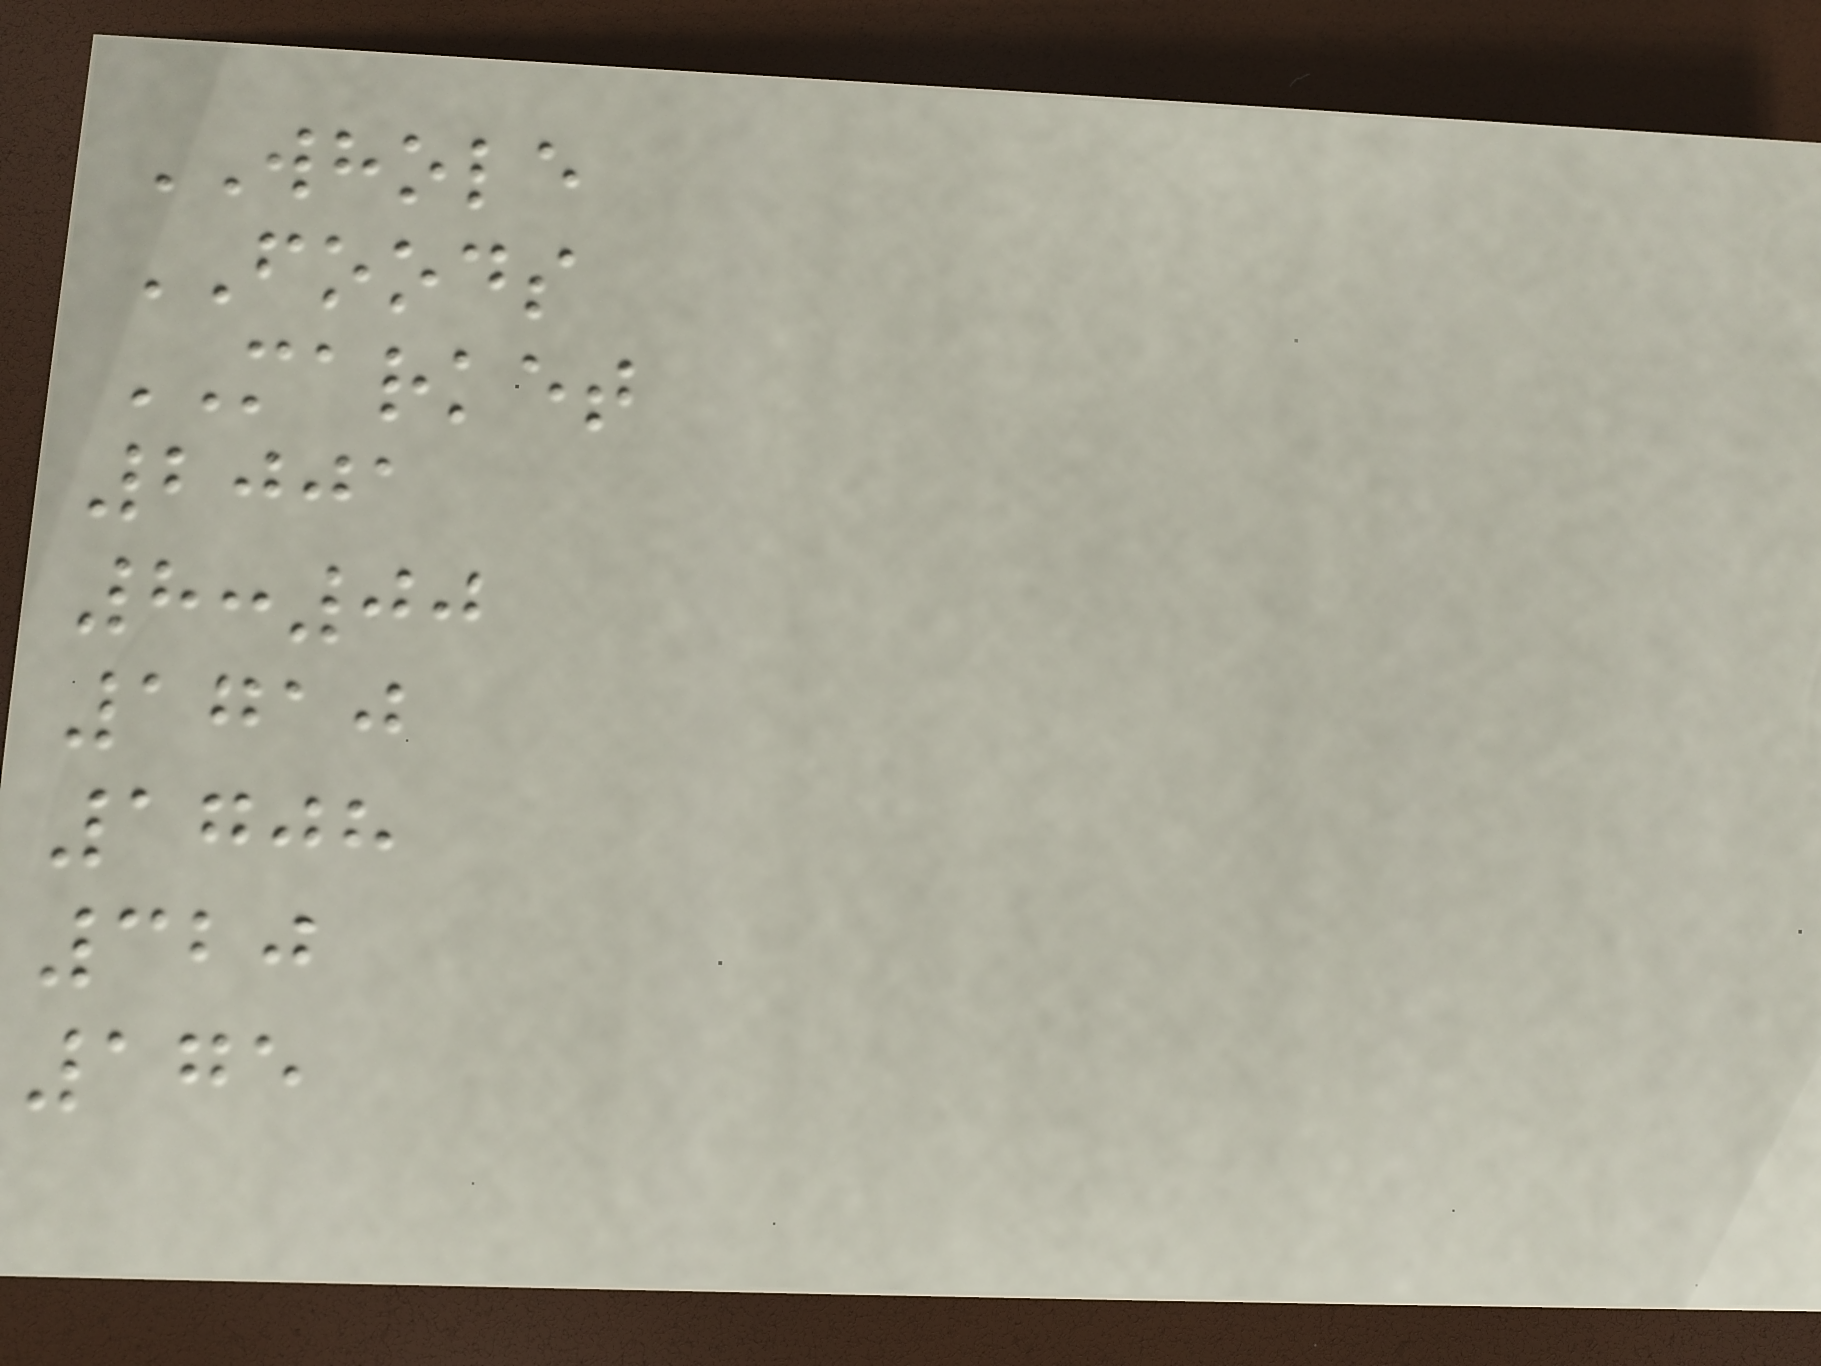WHOLE
FOODS
MARKET
2001
8:00
1710
1708
320
175
